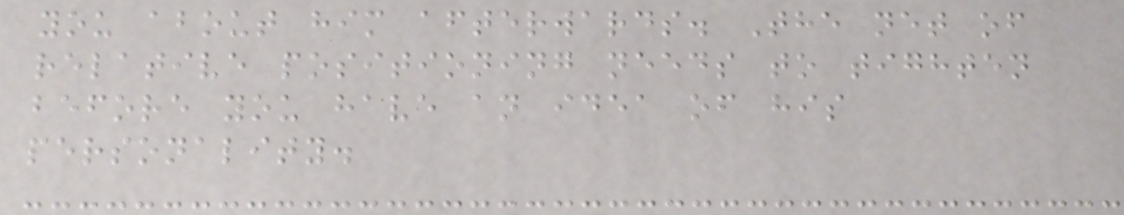you about him afterwards. The net of
relative positioning needs to tighten
before you have an idea of his
personality.
